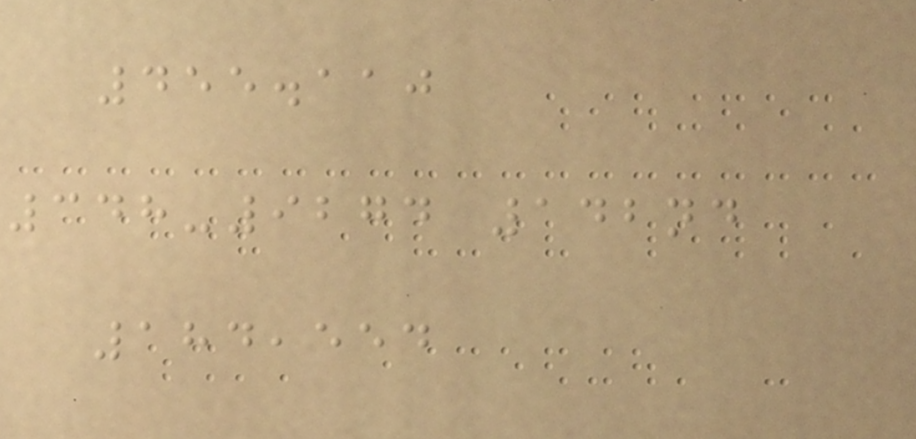455.110
348-9274 142nd
184,554
